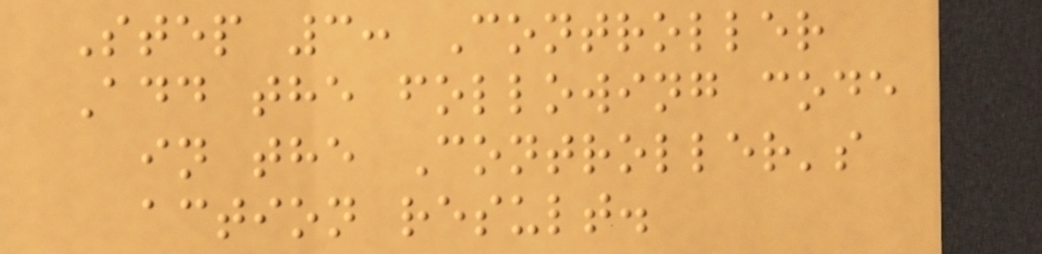Step 3: Controller
Add the following code
in the Controller's
action result.
